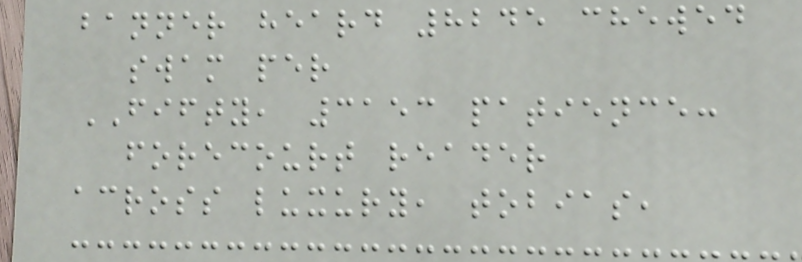banner heard 8245 chewed
swam per
FIFTY, 3153 patience:
forecourt reader
across luxury, tobias,
